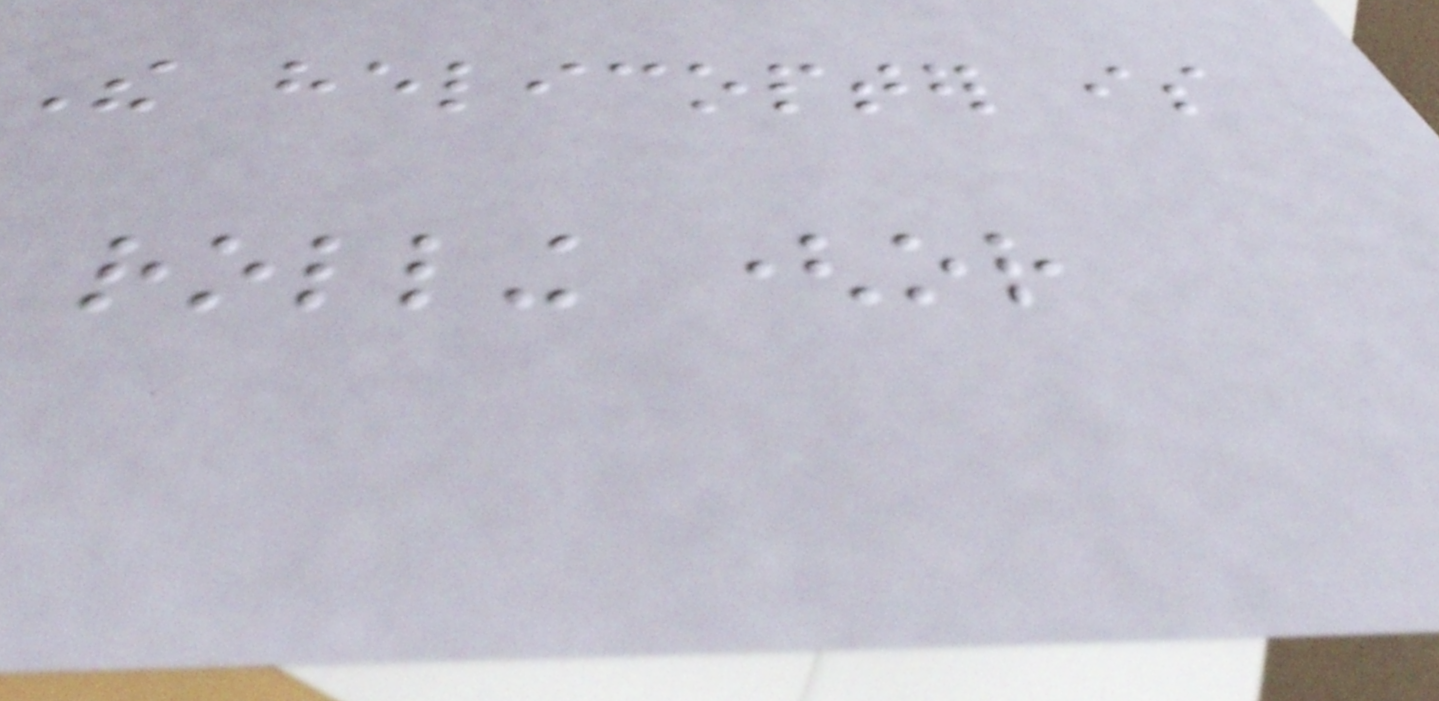The helicopter is
rolling (or
